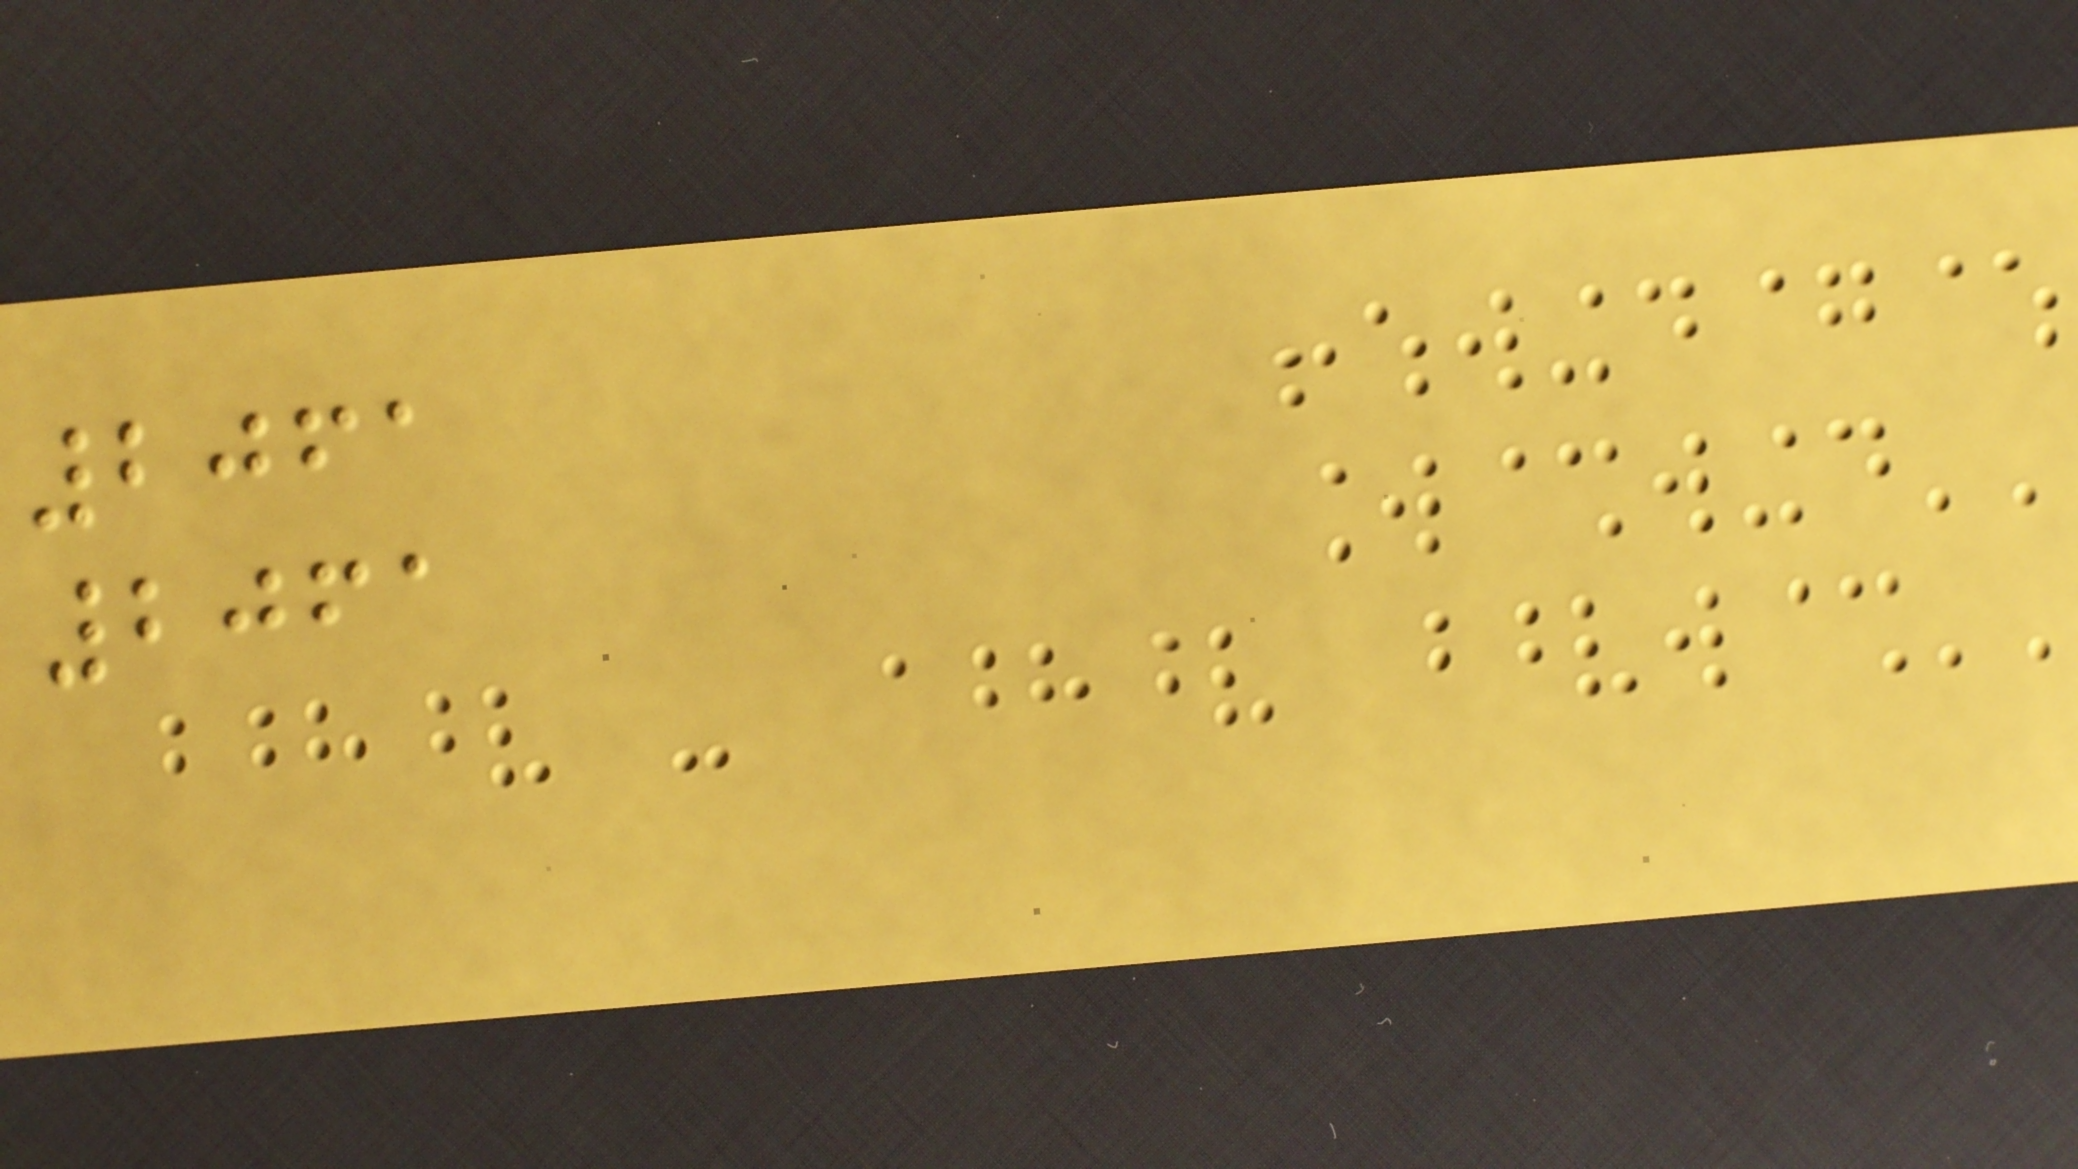2061
2061
